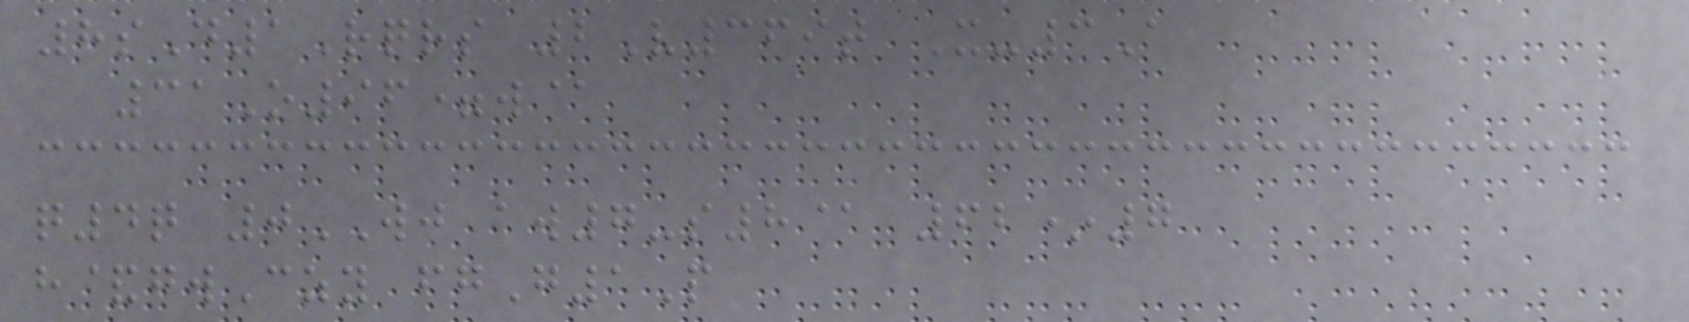8sD1Rqrs 2V369t X-3A
31O96=w@
q4q 0WJ aw7-s8@ 62*7
h&gwCzy fgG1P
